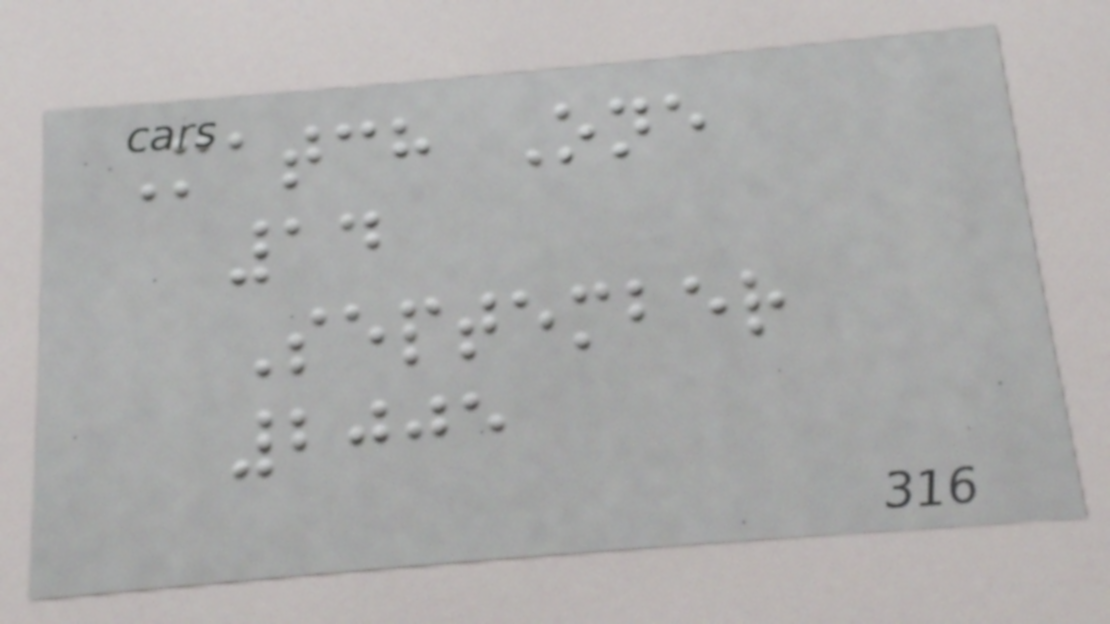Match One
14
September
2005
